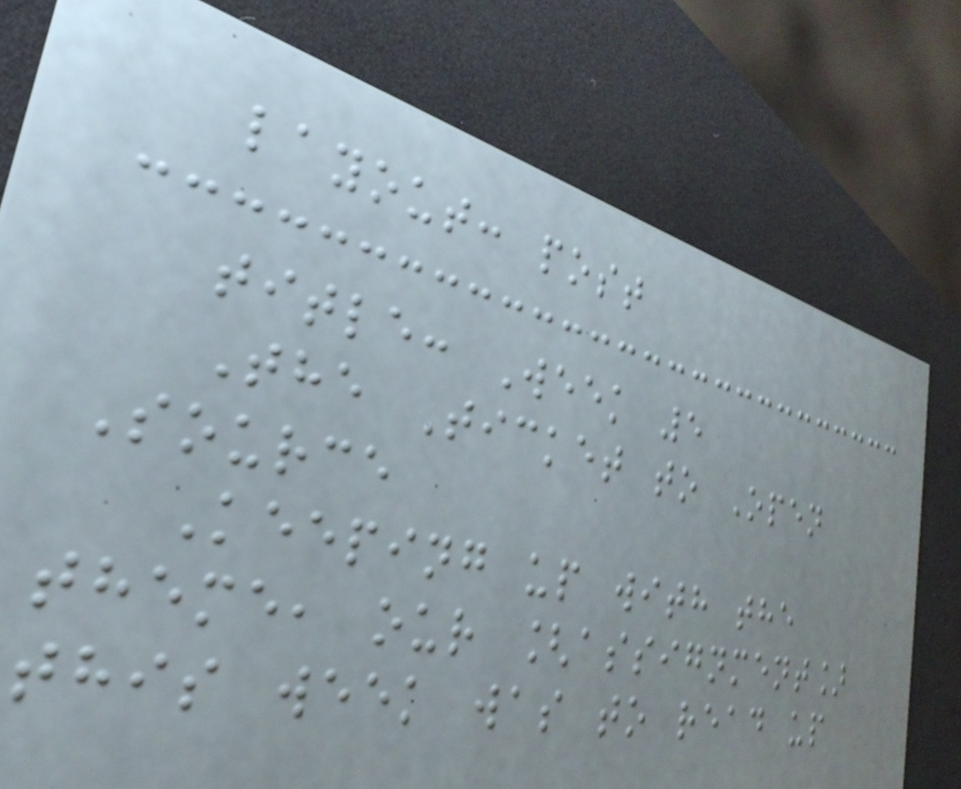layout: post
title: Week 5
The Ticket to Open
Source
Keeping up with the
theme, our [assignment]
this week was to read up
